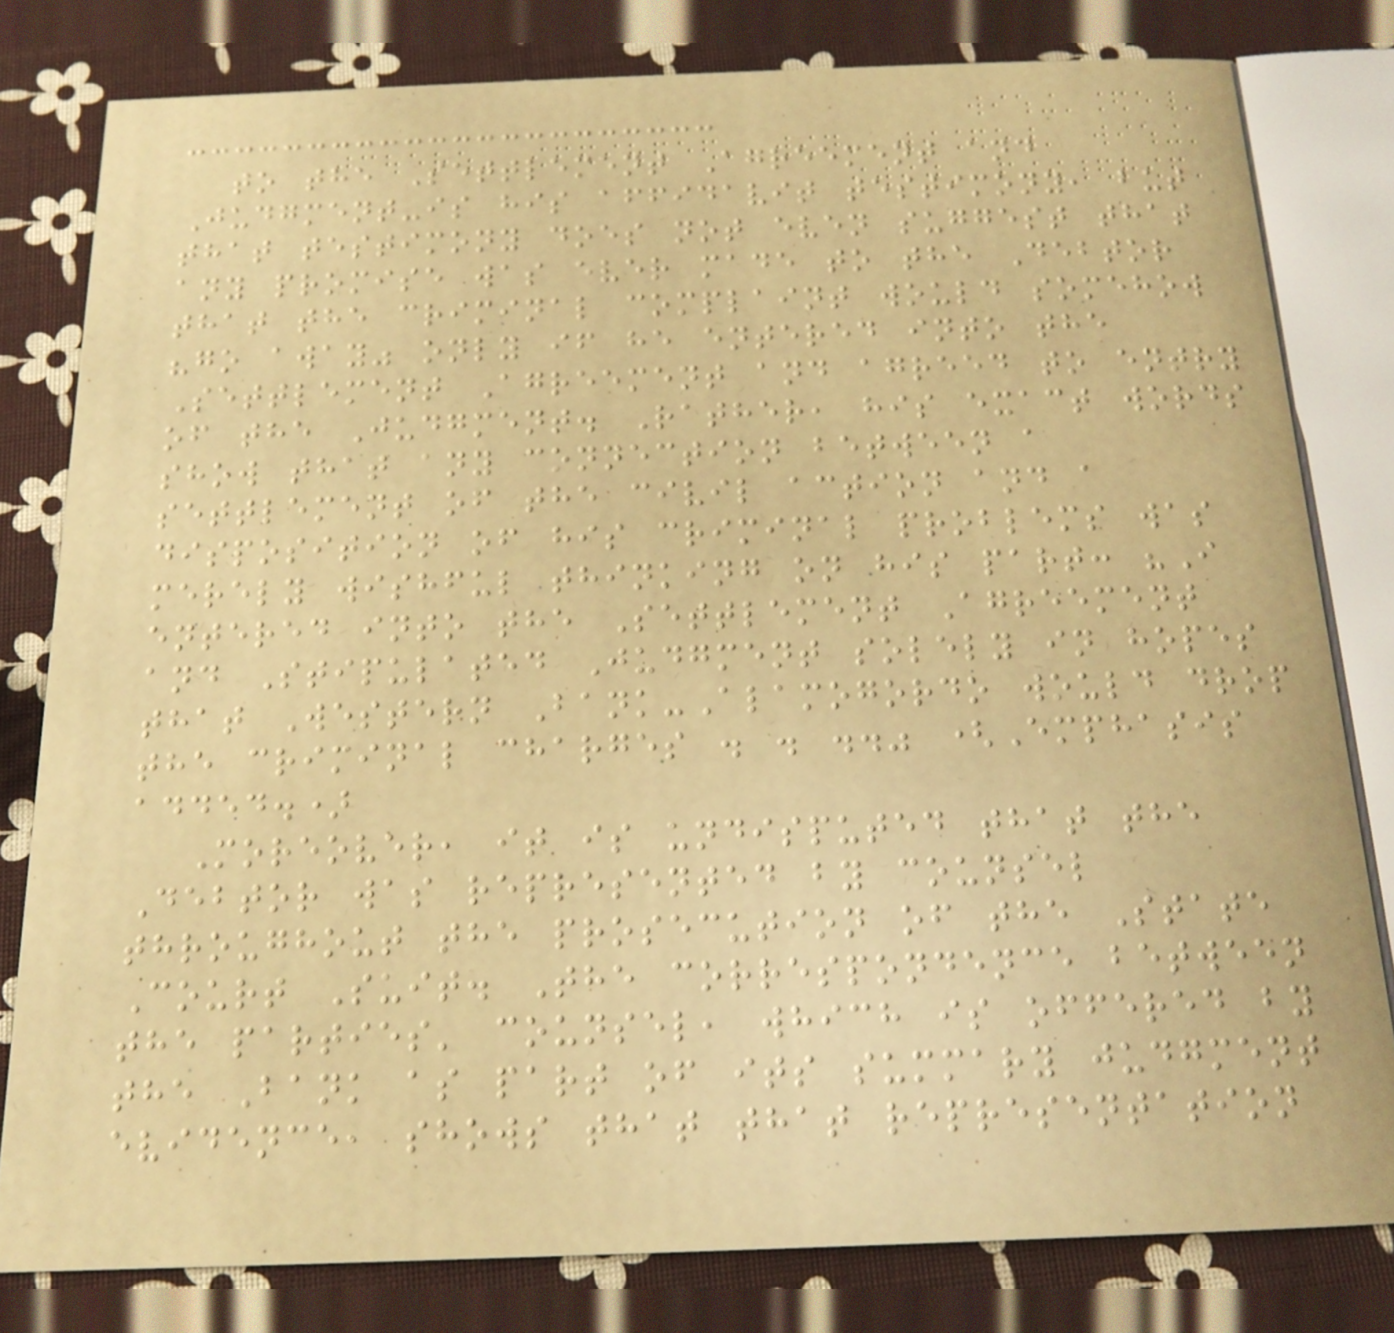to the Settlement Agreement and
Judgment-is his affidavit testimony, but
that testimony does not even suggest that
any promise was ever made to the Debtor
that the criminal complaint would somehow
"go away" only if he entered into the
Settlement Agreement and agreed to entry
of the Judgment. Rather, his exact words
show that any connection between a
settlement of the civil action and a
disposition of his criminal problems was
merely wishful thinking on his part: "I
entered into the Settlement Agreement
and Stipulated Judgment solely in hopes
that Western Bank-Alamogordo would drop
the criminal charges . . .." (Emphasis
added.)
Moreover, it is undisputed that the
Debtor was represented by counsel
throughout the prosecution of the State
Court Suit. The correspondence between
the parties' counsel, which is offered by
the Bank as part of its summary judgment
evidence, shows that that representation
